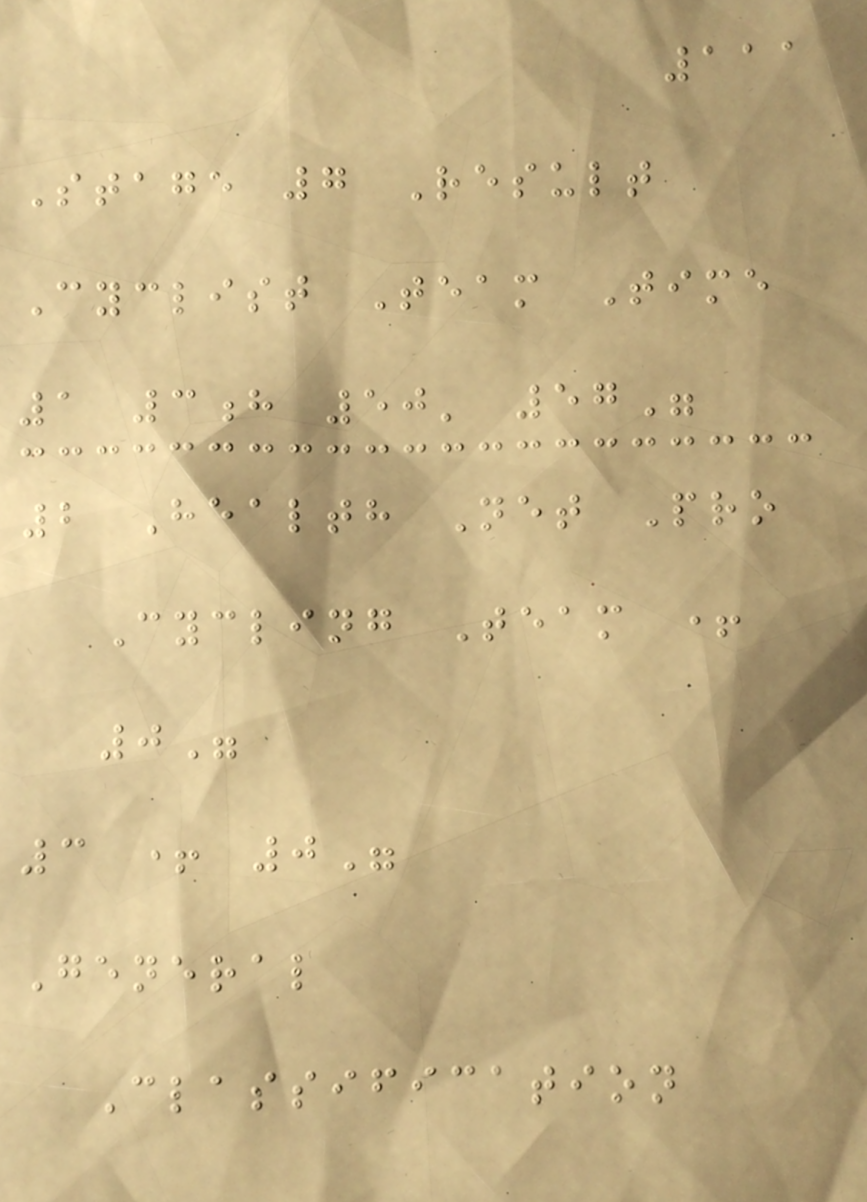111
Stage 7 Result
Cyclist Team Time
1 3h 50' 57"
2 Health Net Pro
Cycling Team +
0"
3 + 0"
General
Classification
